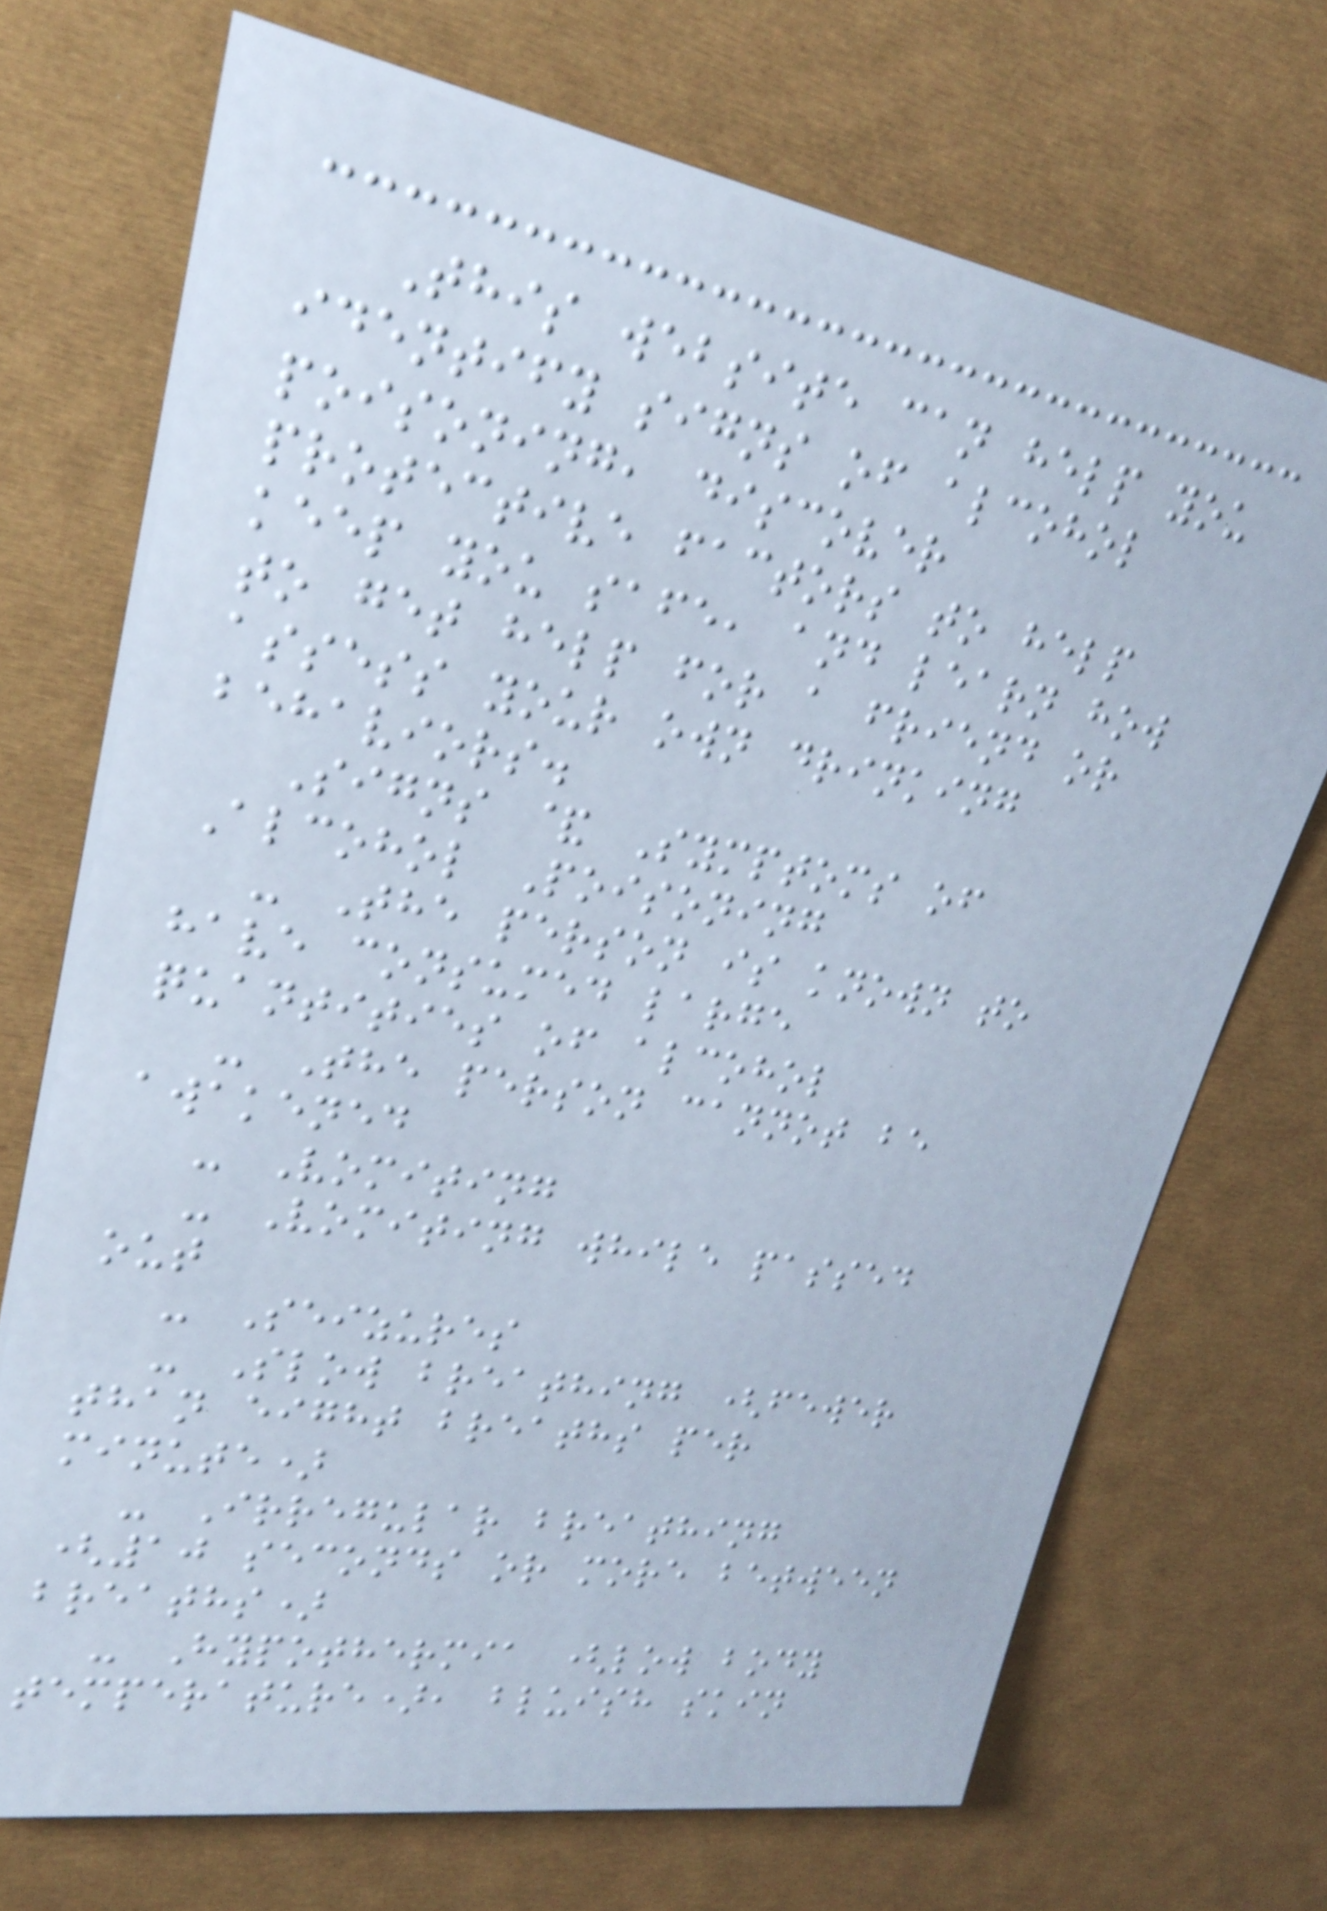This website can help you
identify signs of alcohol
poisoning, discover
protective factors to help
keep you safe, and learn how
to get help for a friend or
assess your own drinking
behaviors.
Signs & Symptoms of
Alcohol Poisoning
- The person is known to
have consumed large
quantities of alcohol
- The person cannot be
awakened
- Vomiting
- Vomiting while passed
out
- Seizures
- Slow breathing (fewer
than eight breaths per
minute)
- Irregular breathing
(10 seconds or more between
breaths)
- Hypothermia (low body
temperature), bluish skin
